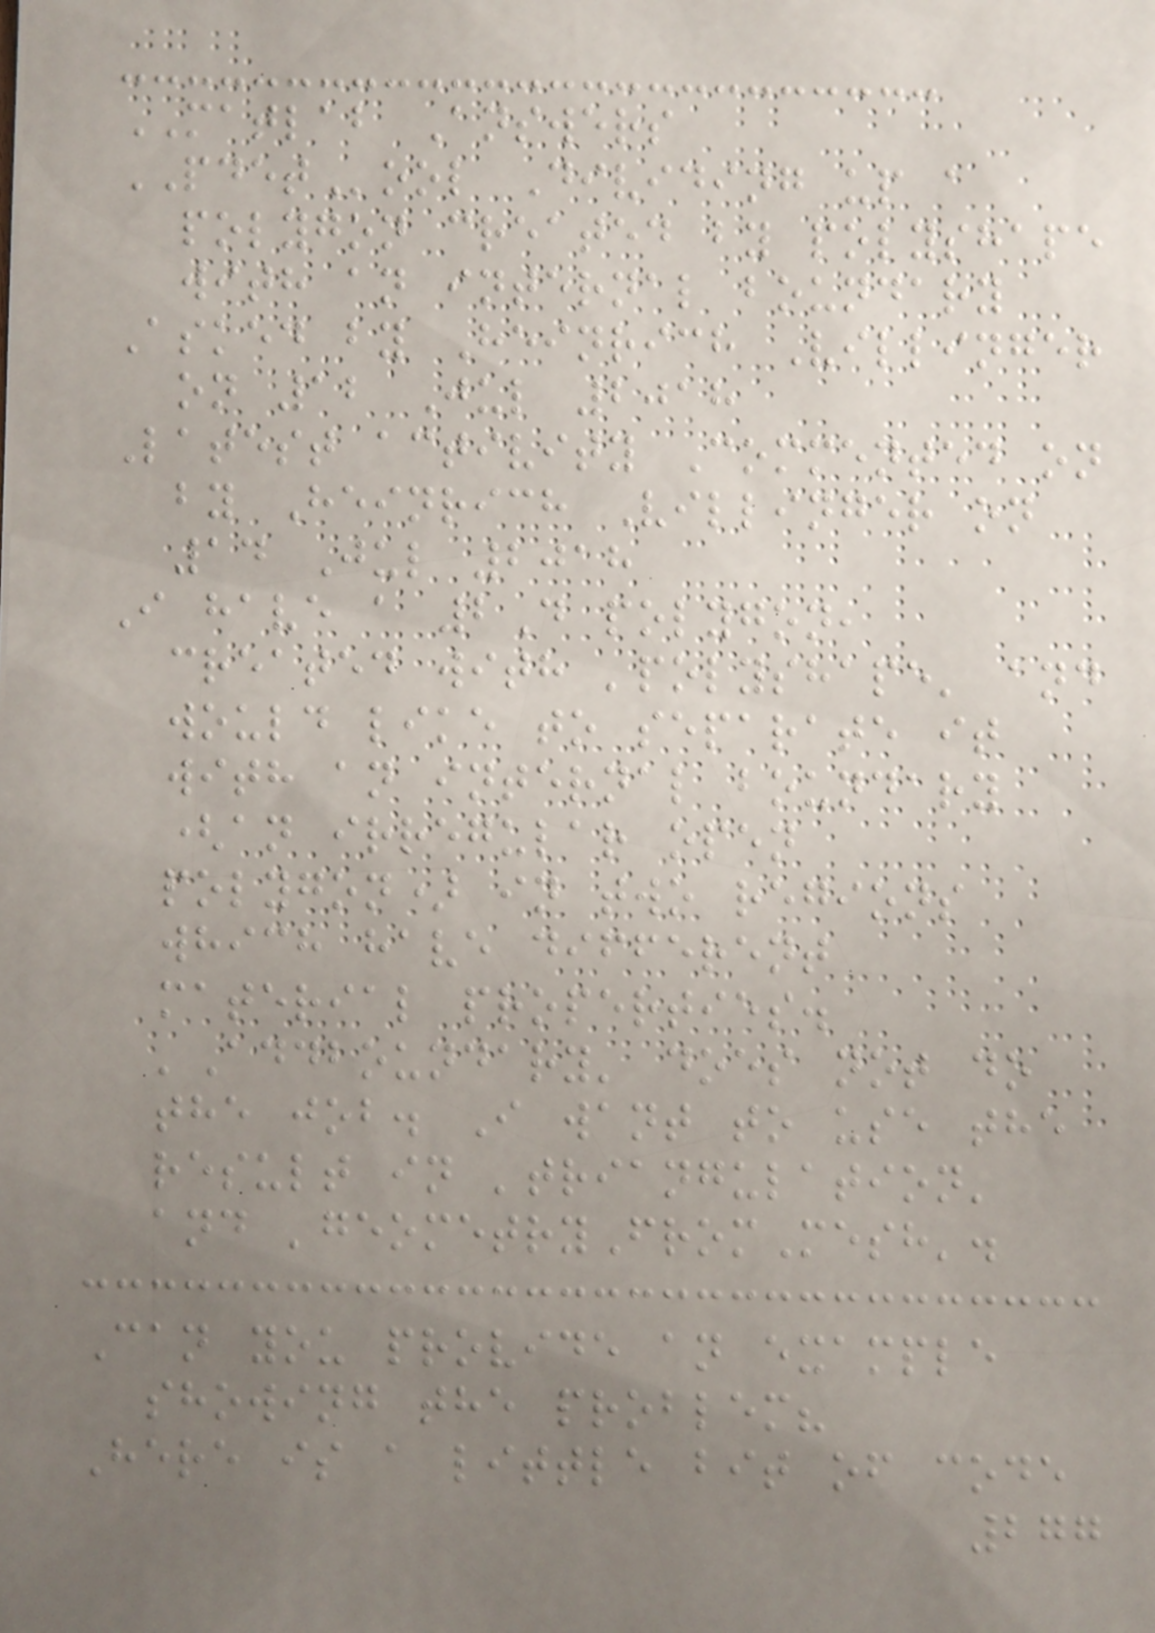MATLAB Answers
PDETool Dividing up a
polygon created by polyshape
with an internal boundary
Asked by Heinrich Villinger
on 12 Jul 2018
Latest activity Commented on
by Heinrich Villinger on
14 Jul 2018
I have a 2D polygon,
created with 'polyshape' and
would like to separate it
with an internal boundary
(an irregular open
polygon) in two regions
which have different
material properties.
'Addboundary' does not do
the job. I want to use the
result in 'triangulation'
and 'geometryFromMesh'.
Can you provide an example
showing the problem?
Here is a little bit of code
277
